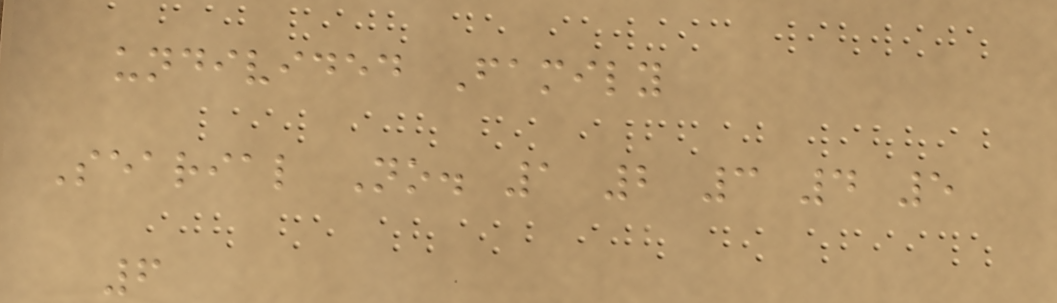undivided Family
Searial No. 1 2 3 4 5
6
